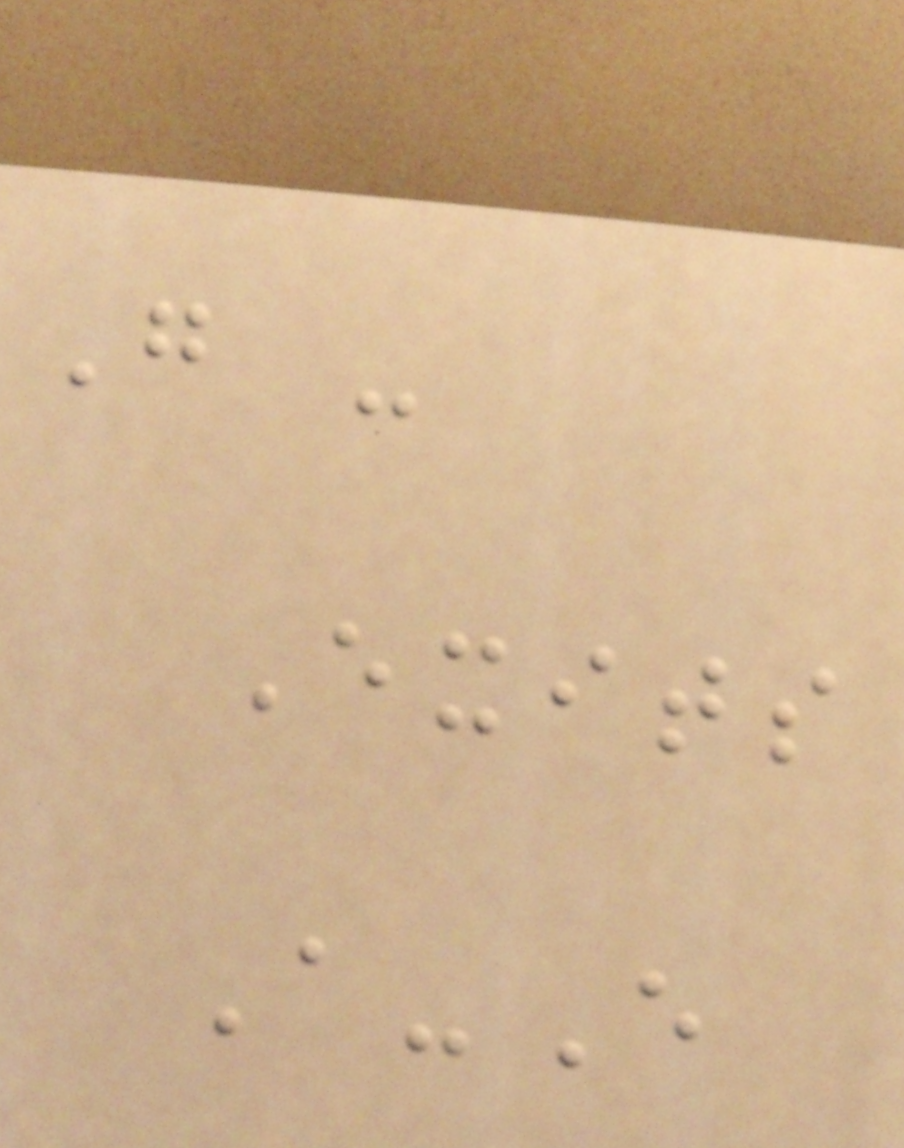G -
Exits
A-E
